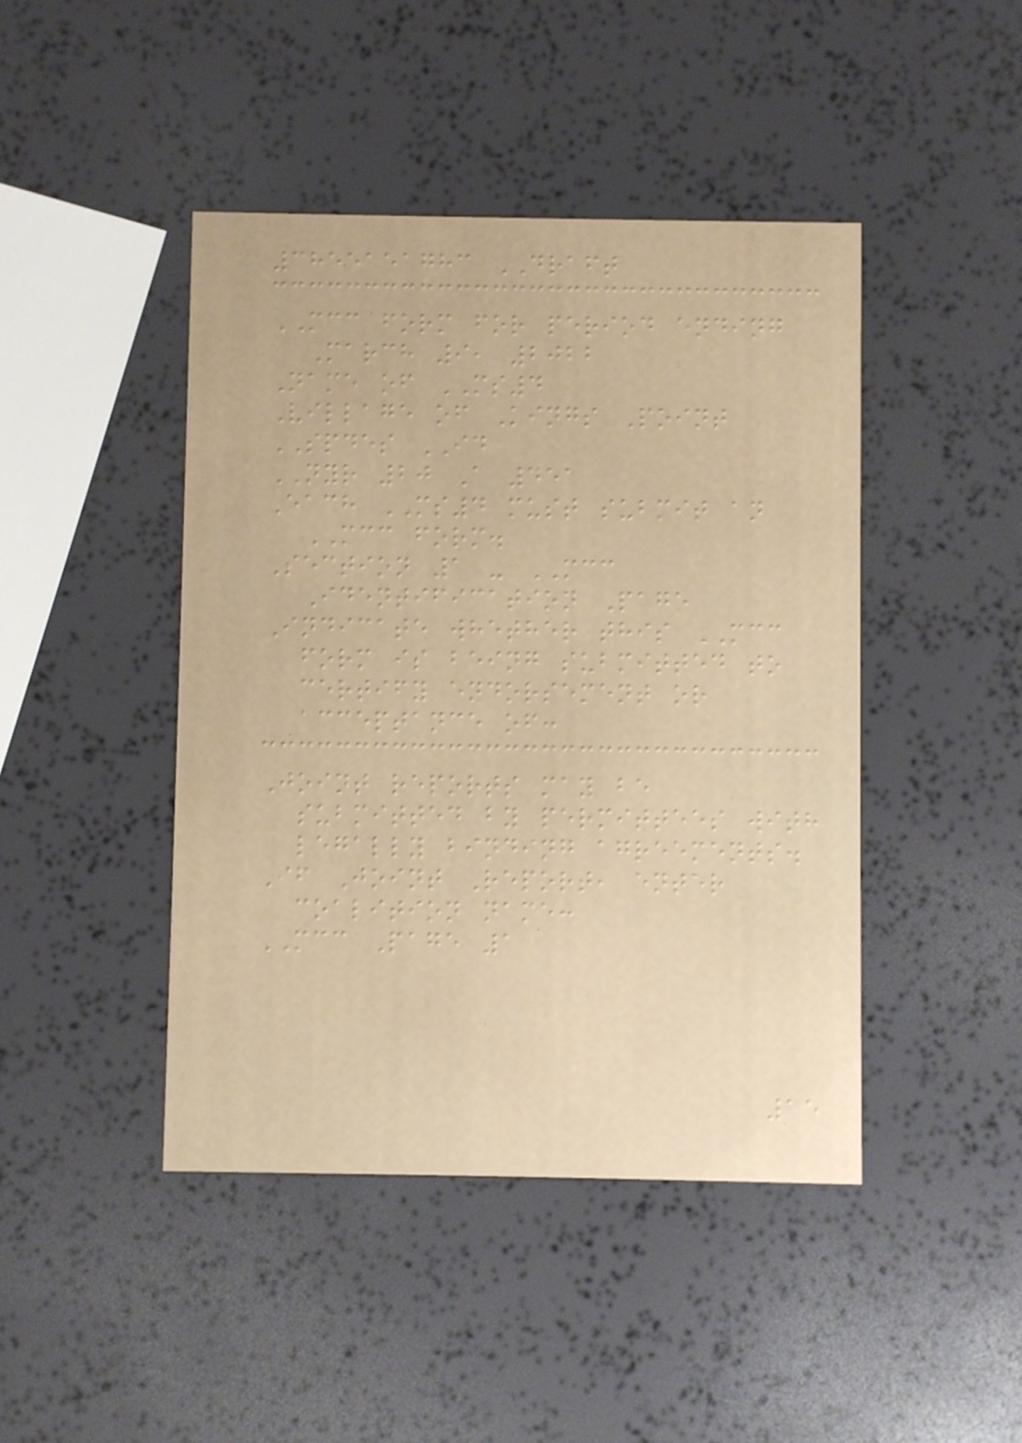3855151783 DRAFT
MCC form for period ending
March 9, 2022
Name of MS4
Village of Kings Point
SPDES ID
NYR 20 A 451
Each MS4 must submit an
MCC form.
Section 1 - MCC
Identification Page
Indicate whether this MCC
form is being submitted to
certify endorsement or
acceptance of:
Joint reports may be
submitted by permittees with
legally binding agreements.
If Joint Report, enter
coalition name:
MCC Page 1
15
